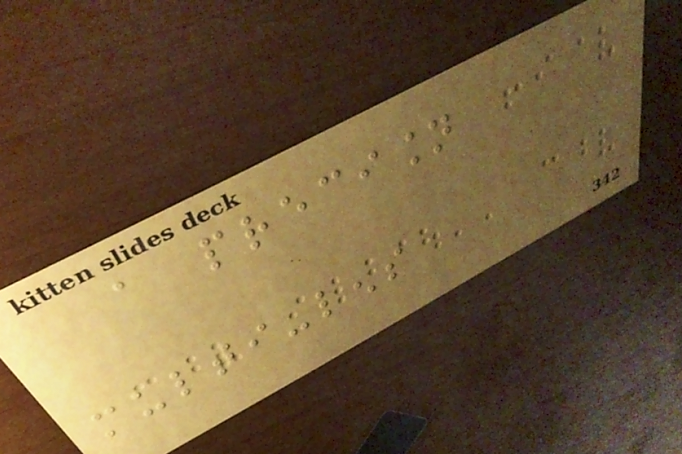a precision
multi-lens
